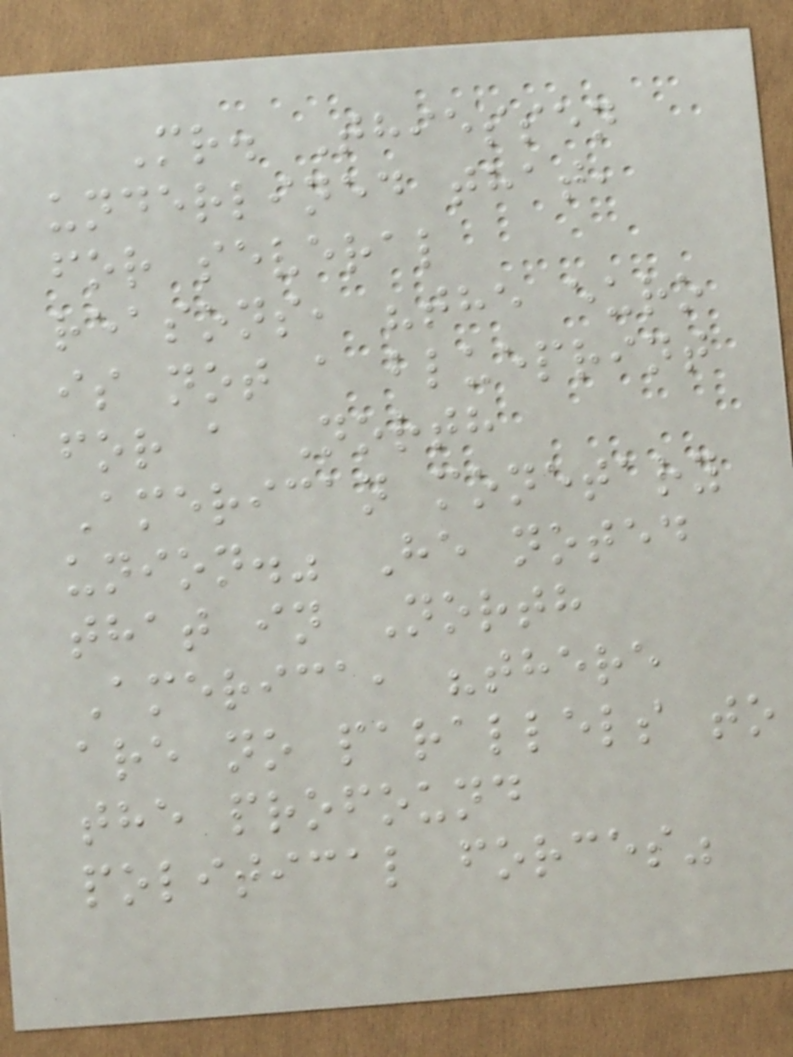Mr. Thiessen
underlined that,
for several
reasons, "the euro
is not a blueprint
for a North
American monetary
union." He noted
that in North
America, "there
are no parallels to
the profound
political forces"
